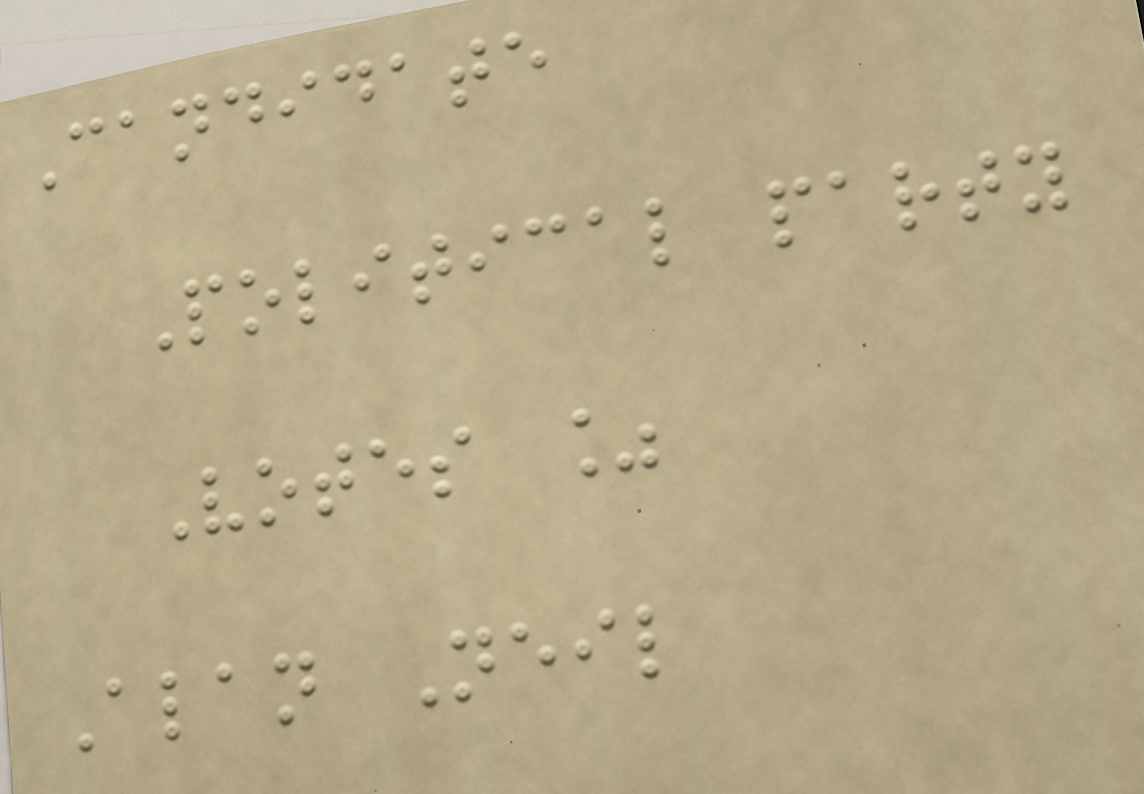Candidate
Political party
Votes %
Alan Neil
